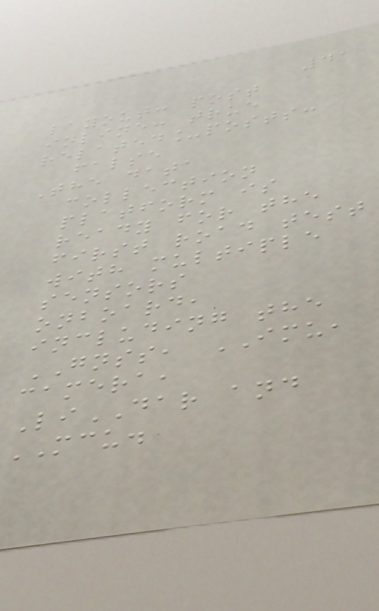41
layout: post
inline: true
related_posts:
false
The data
collection
platform is
ready for the
first road test
with multiple
sensors
onboard,
including the
GNSS, IMU,
camera,
LiDAR and
MCU.
